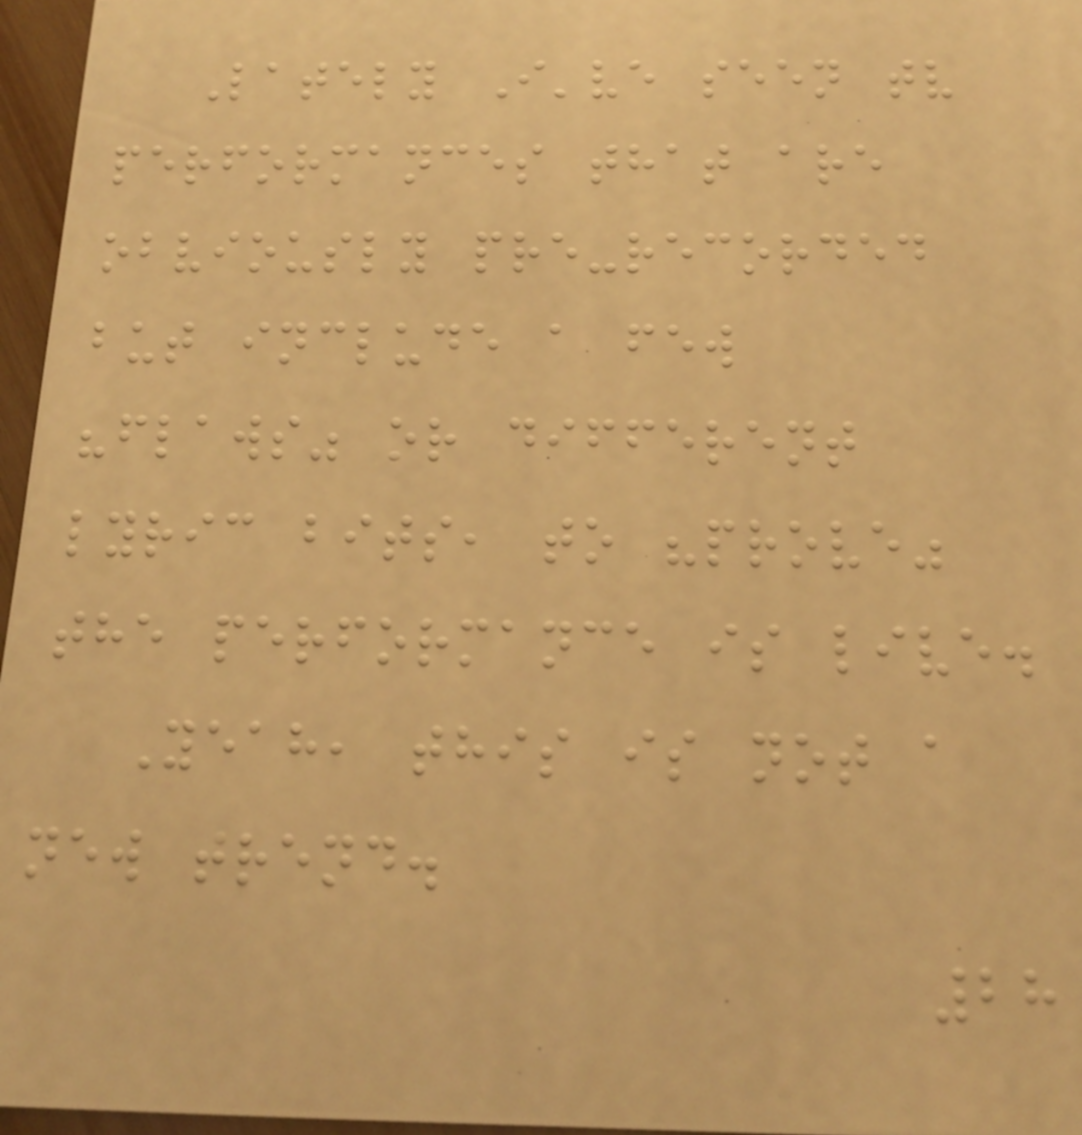Lately I've seen tv
performances that are
obviously pre-recorded
but include a few
"flaws" or different
lyric bits, to "prove"
the performance is live.
Yeah, this is not a
new trend.
28
